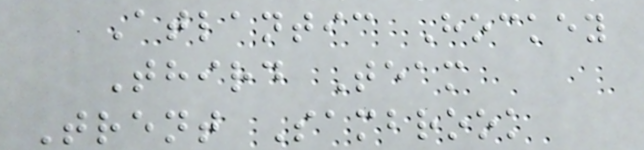Atlantic Hockey
Third Team
Trent Sambrook
